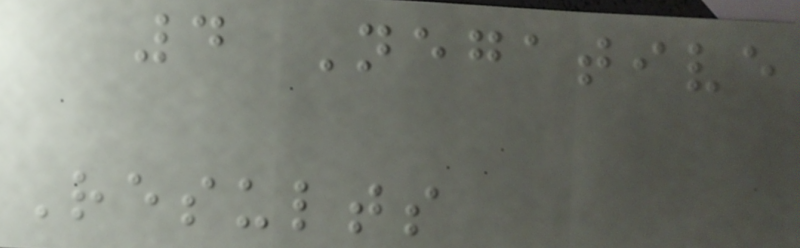4 Negative
Results
